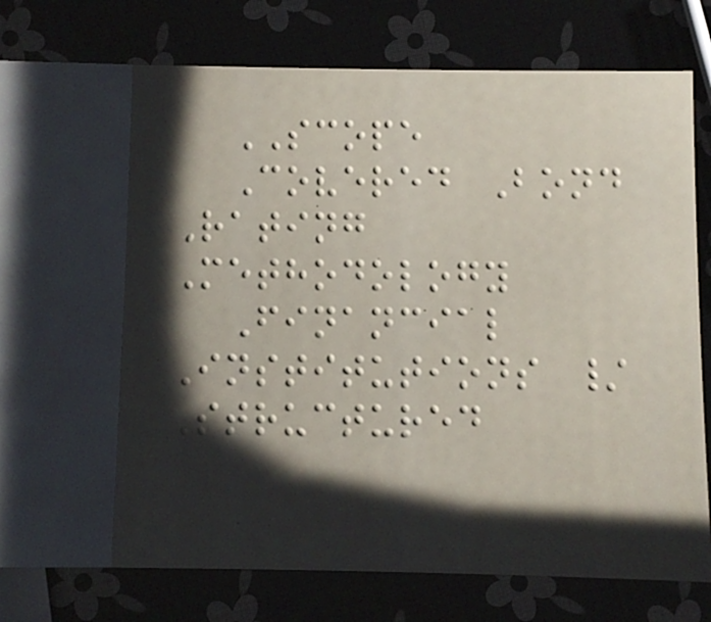SCOPE
Covered Bond
Rating
Methodology
Financial
Institutions /
Structured
